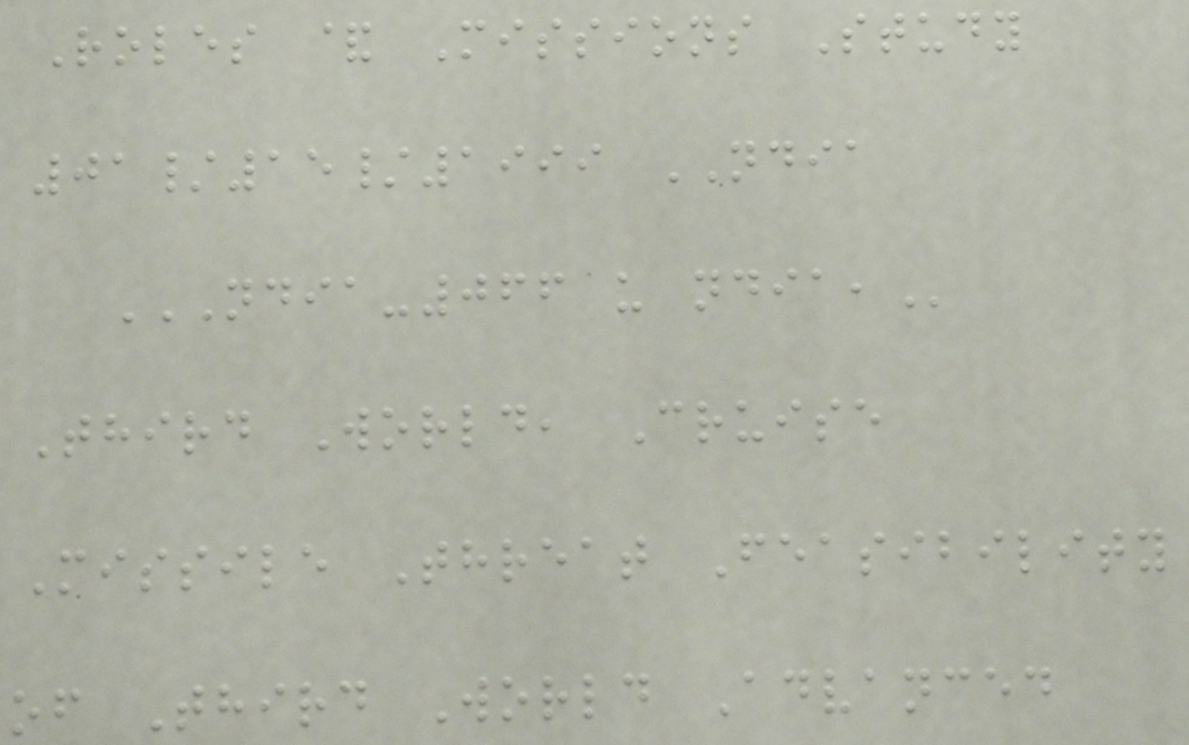Roles & Missions Study
01/15/1999 NDIA
NDIA-066 U NDIA,
Third World, Cruise
Missile Threat Feasibility
of Third World Advanced
